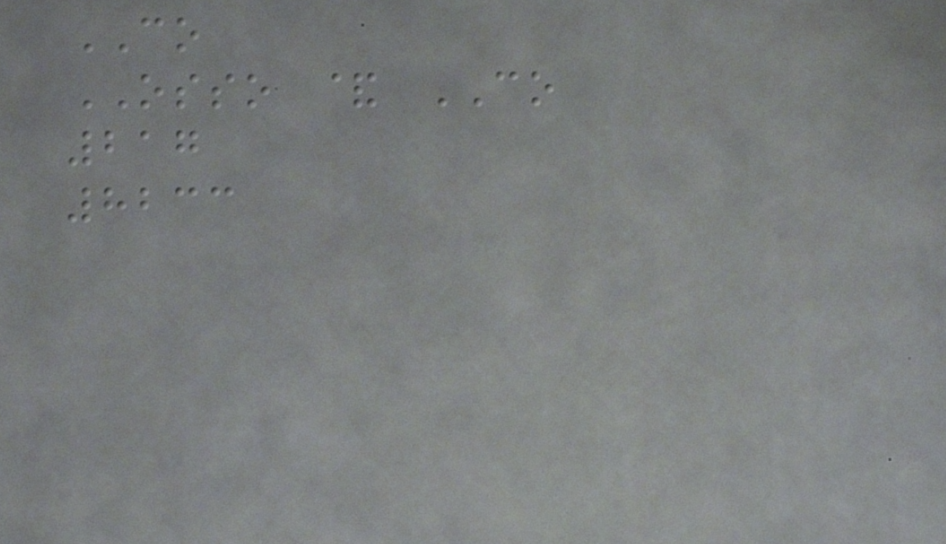CO
OSSO & CO
217
8233
